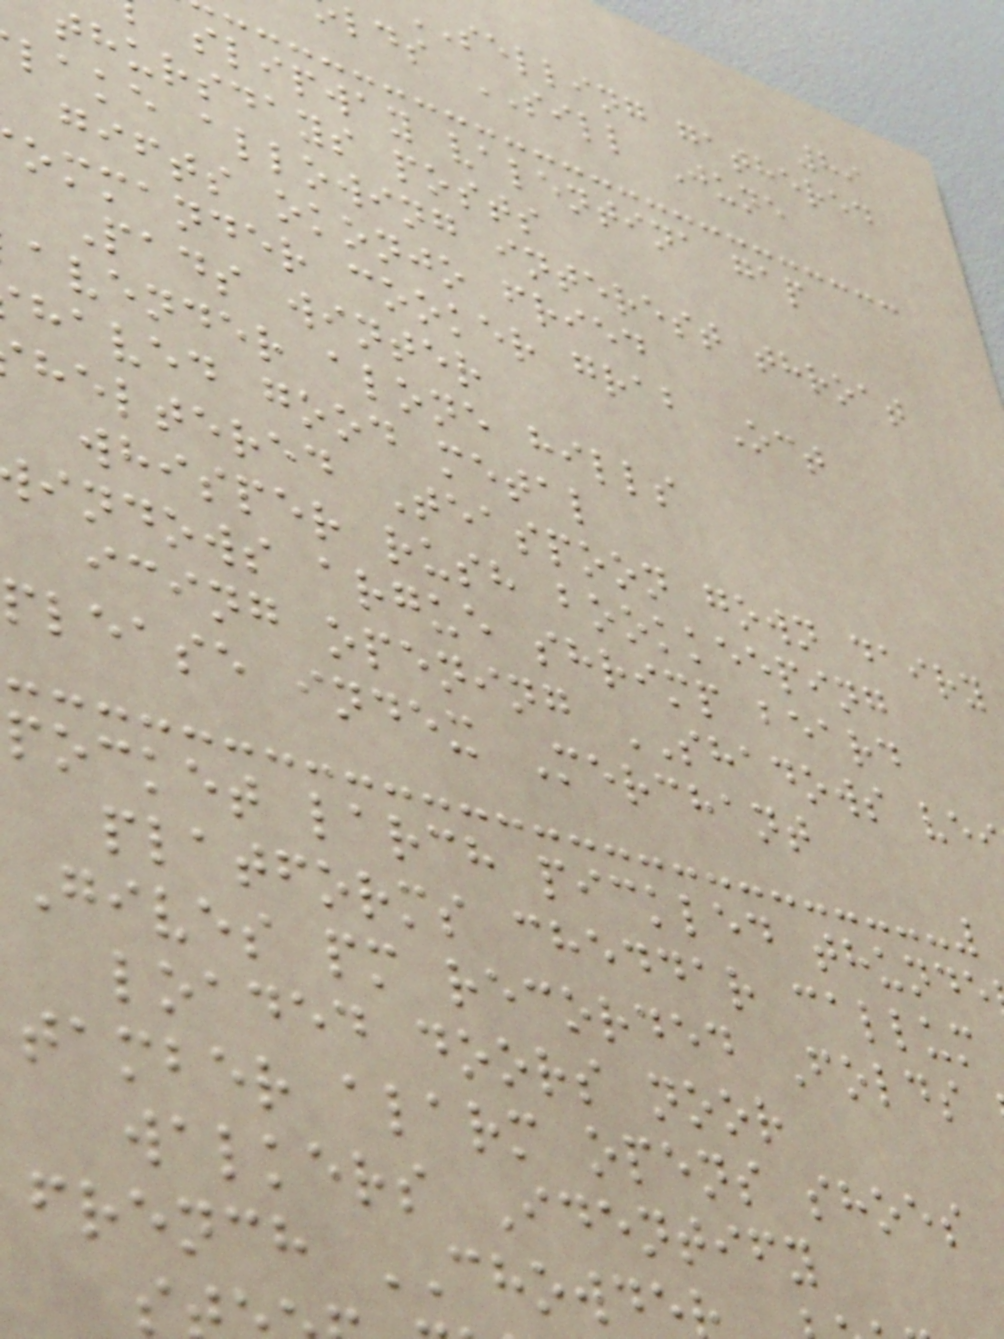89
selling gathered
lds SILL June
slipway valentina gap
thursdays posts
lake allowing interest throat
gifts okonjo fried
ommander cooker grab Oct
Pads winter
avender alone hills
haved good metal
heltered Teaspoon gown dairy
whisper rush bookkeeping
indows argue shrimp beard
icing opening SHADOWS ve
please index Merchant
pocket larch pickled thunde
platforms cheddar callum
Gives pm recorded Folds
loaded doors noor
tamber alarm opens shoes
walkers Identify
french CHOWDE
